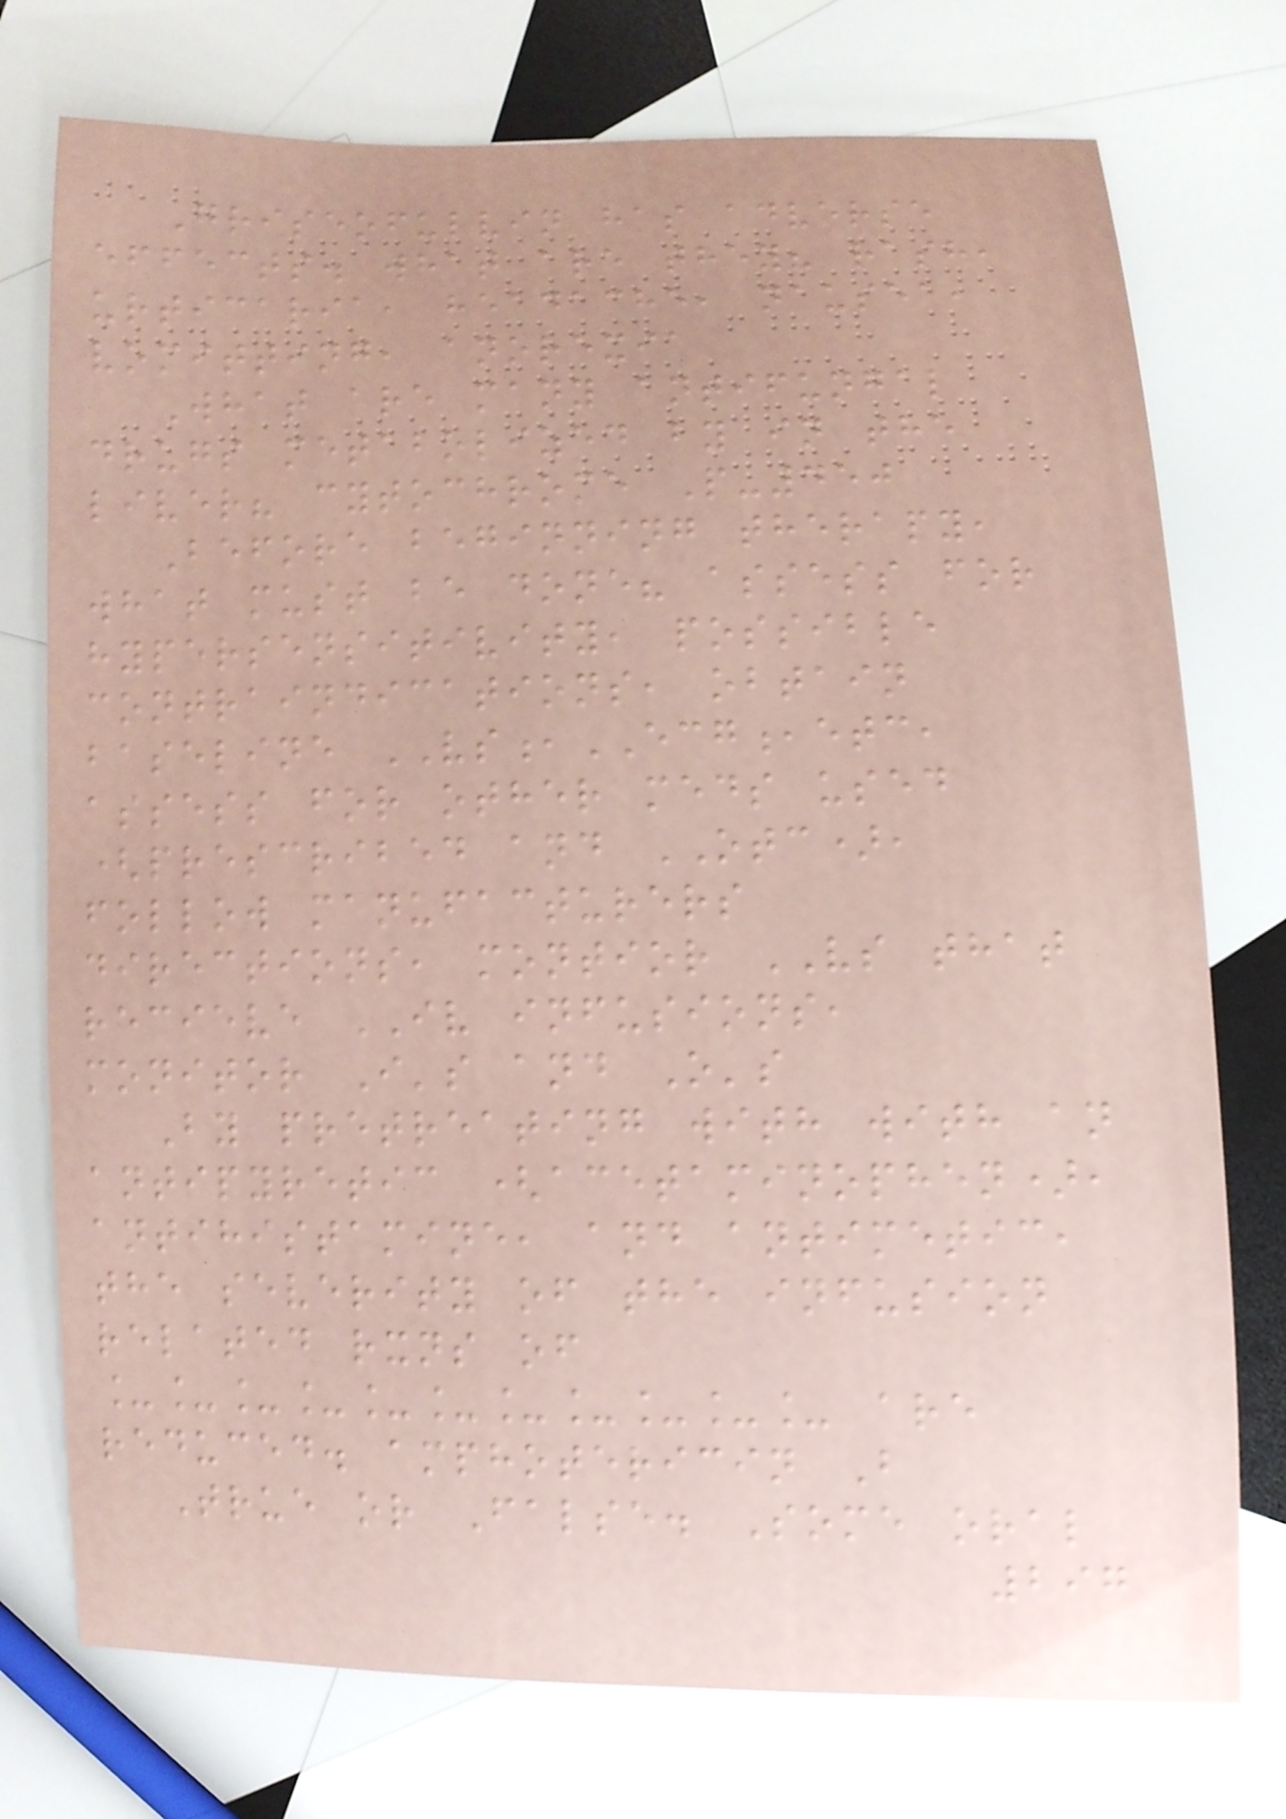Griseofulvin has adverse
effects. what are they? rash,
urticaria, headache, nausea,
vomitting, anorexia
What are many antifungal
drugs metabolized by in the
liver? cytochrome P-450
Before beginning therapy,
what must be done? assess for
hypersensitivity, possible
contraindications, obtain
baseline VS,ECG,etc,
assess for other meds used
(prescribed and OTC),
follow manufacturers
directions, montior VS that
recieve IV infusions,
monitor I's and O's
By pretreating with with an
antipyretic (acetaminophen),
antihistamine, and antimetic,
the severity of the infusion
related rxns of
___________ are
reduced. amphotericin B
True or False. Some oral
297
